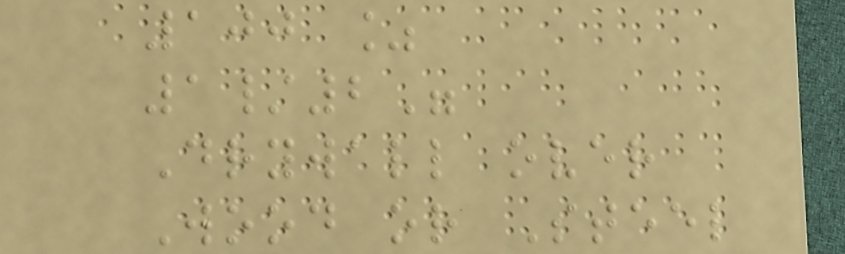100 %
1/2"
Drywall over
Wood or Steel
